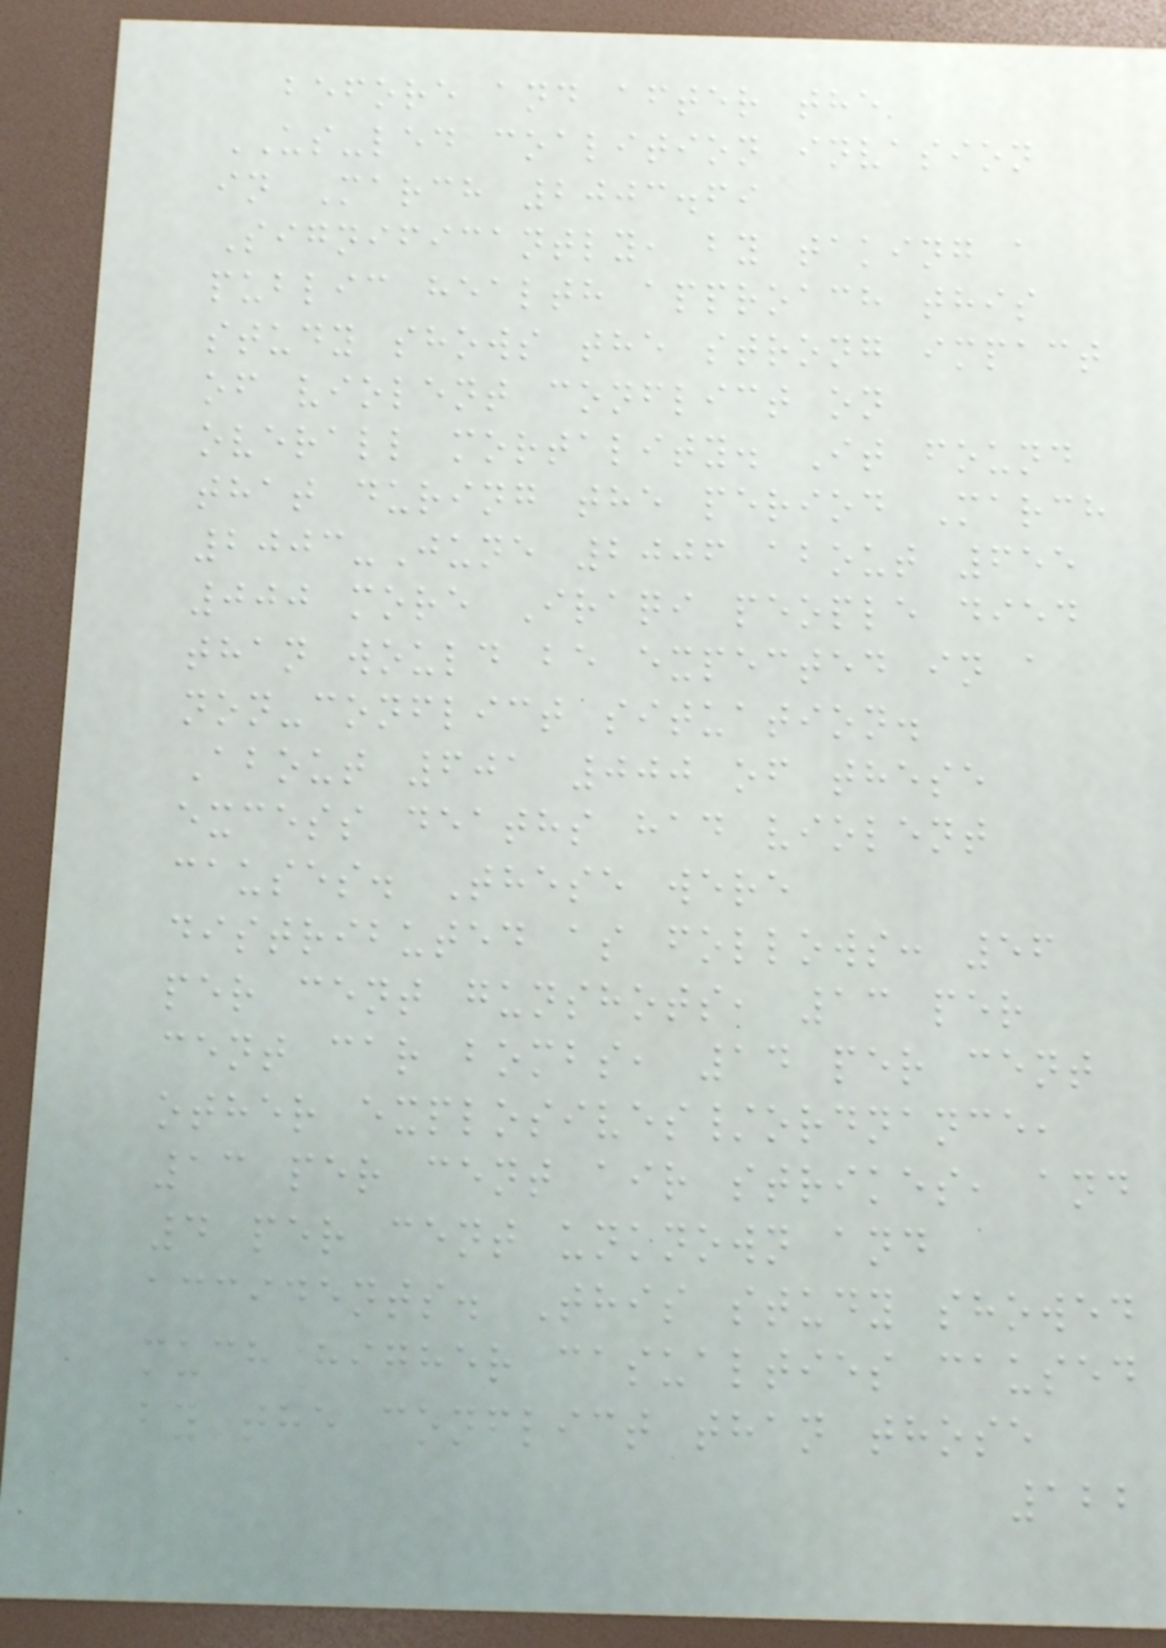before and after the
US-led coalition invasion
in March 2003.69
Significantly, by taking a
public health approach this
study shows the strong impact
of violent conflict on
overall mortality. It found
that during the period March
2003-June 2006 about 655
000 more Iraqi people died
than would be expected in a
non-conflict situation.
About 601 000 of these
excess deaths had violent
causes. These were
distributed as follows: 56
per cent gunshots, 13 per
cent car bombs, 14 per cent
other explosives/ordnance,
13 per cent air strikes, and
4 per cent unknown and
accidents. This study showed
much higher casualties caused
by the conflict than those
122
